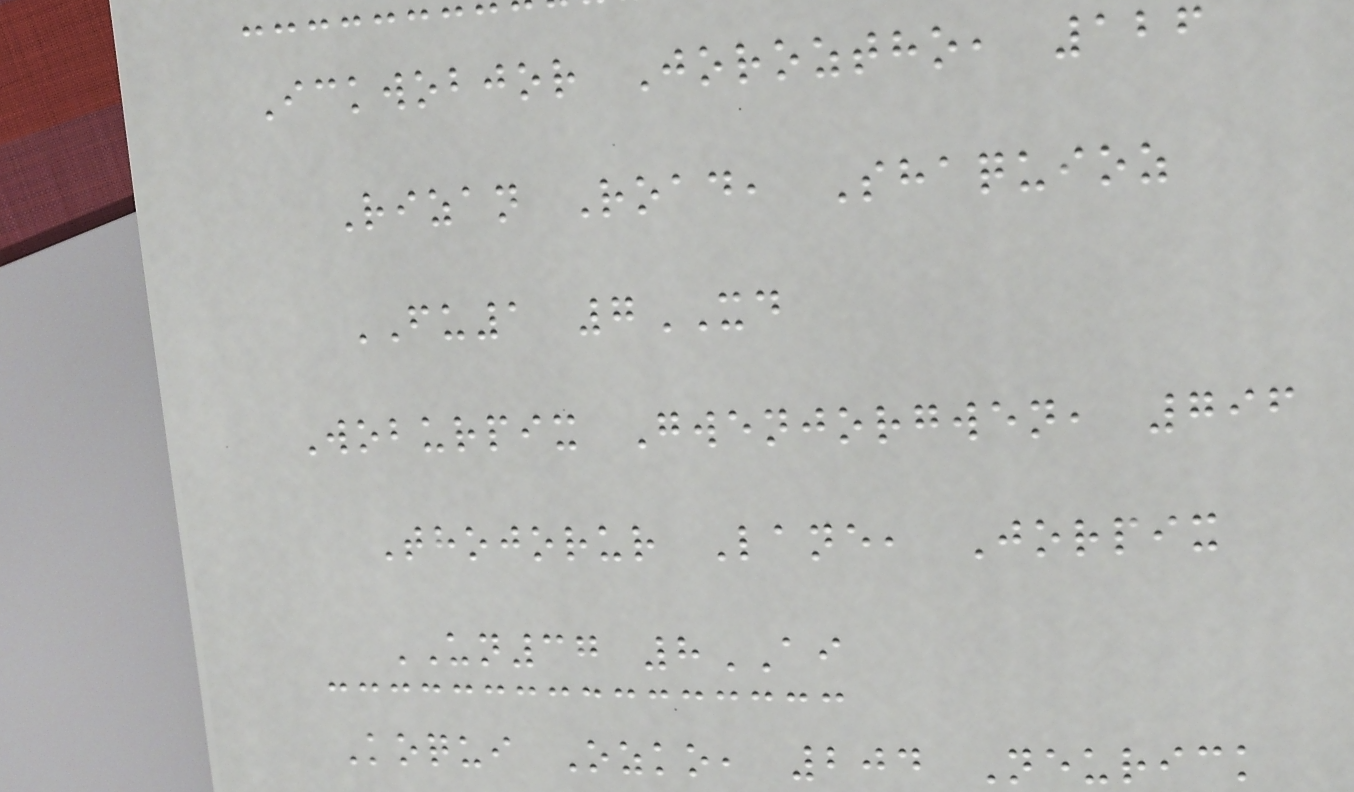Ickwobjor Joroztho, 126
Rizan Road, Shaquioz
FU1 7XD
Woburpix Gwenjorgwen, 796
Thojorur Lane, Jorpix
UN37 8AI
Koqui Ozko, 204 Neurick
